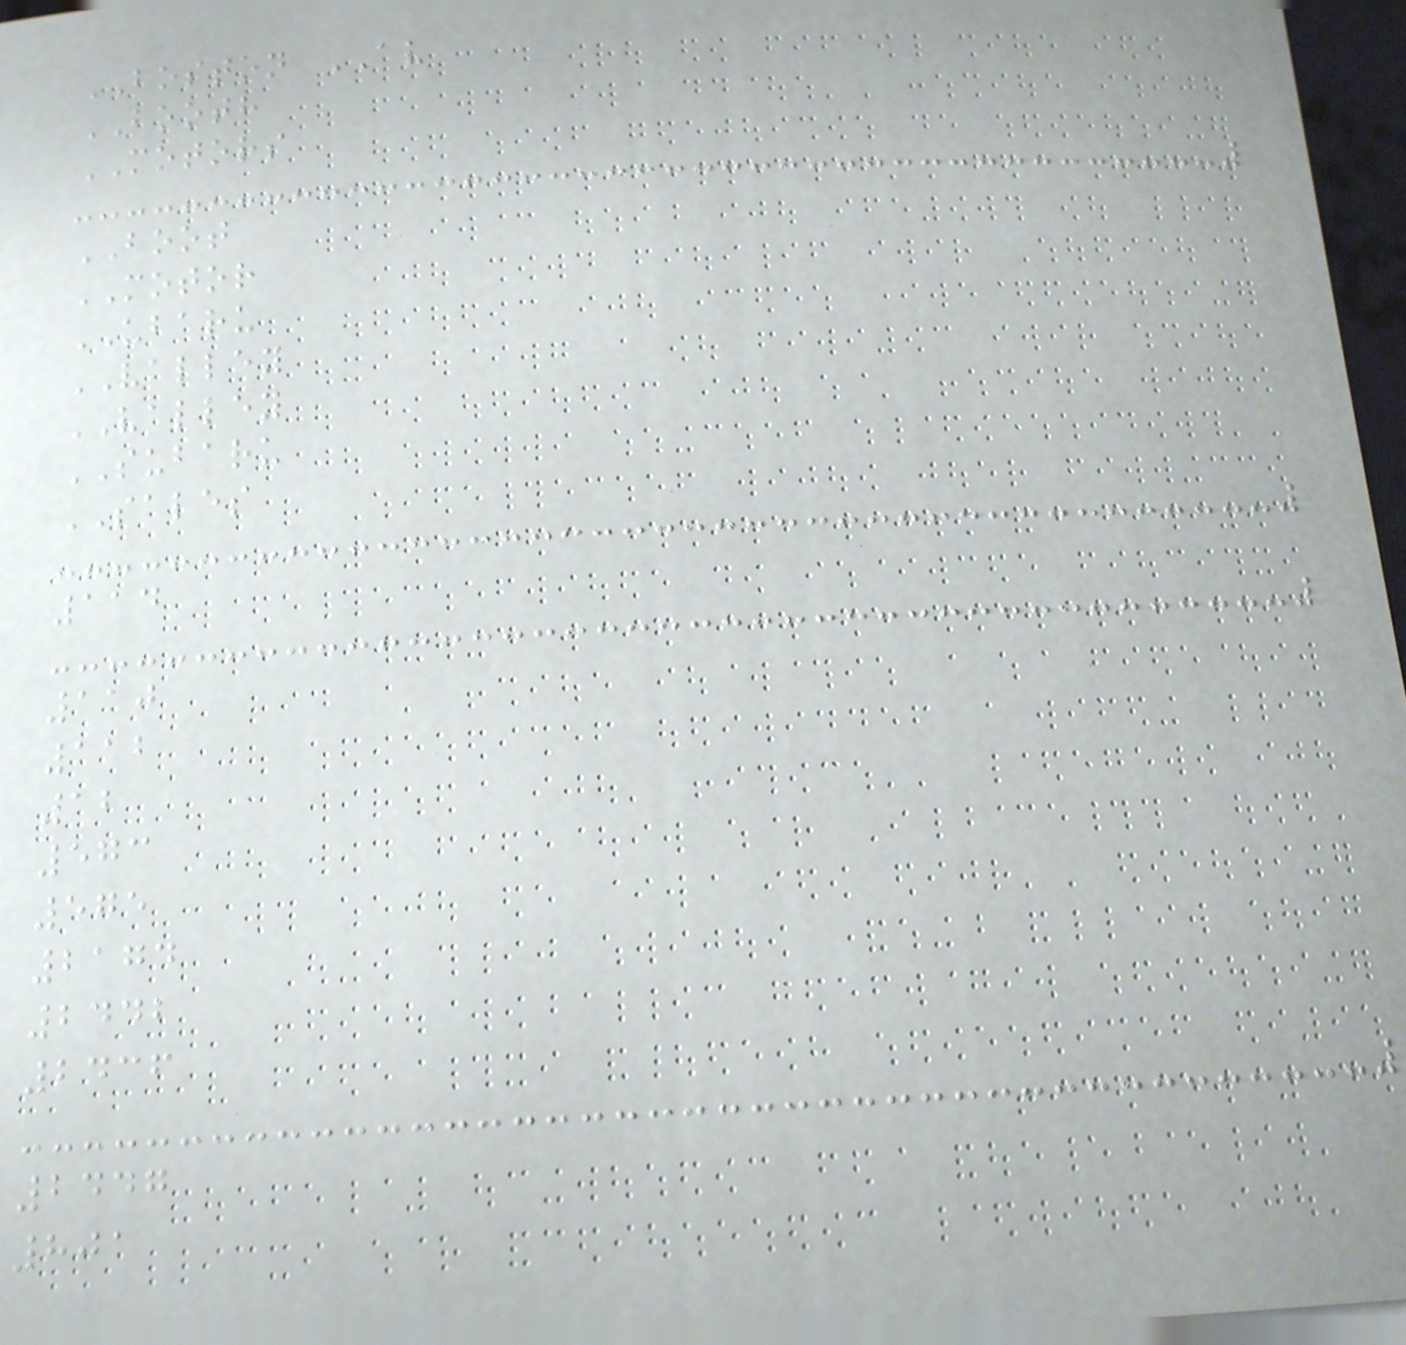BOSTON AV
BOOTH
MOTORS
BOOT
MOTOR
UBARU
VALLEY
VALLEY
SUBARU
SALES
114
110
112
12
573
575
2174
2442
2436
2447
801
